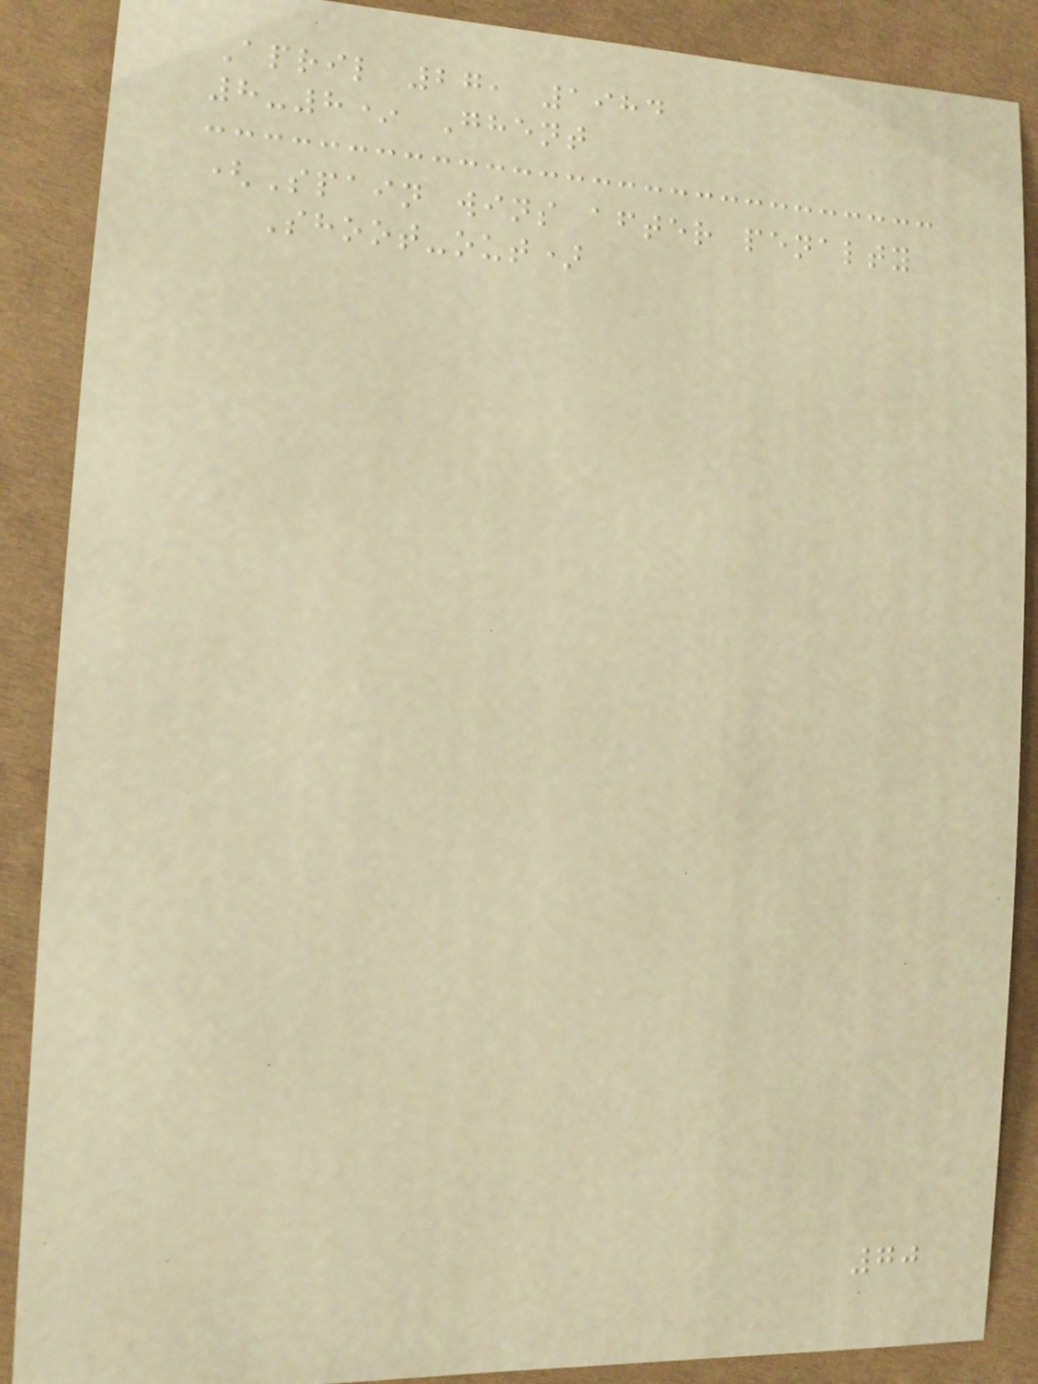April 27, 1984
8-8* Ghent
(Spain wins after penalty
Shoot-out)
70
